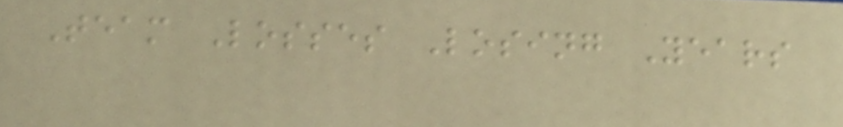Team Losses Losing Years
